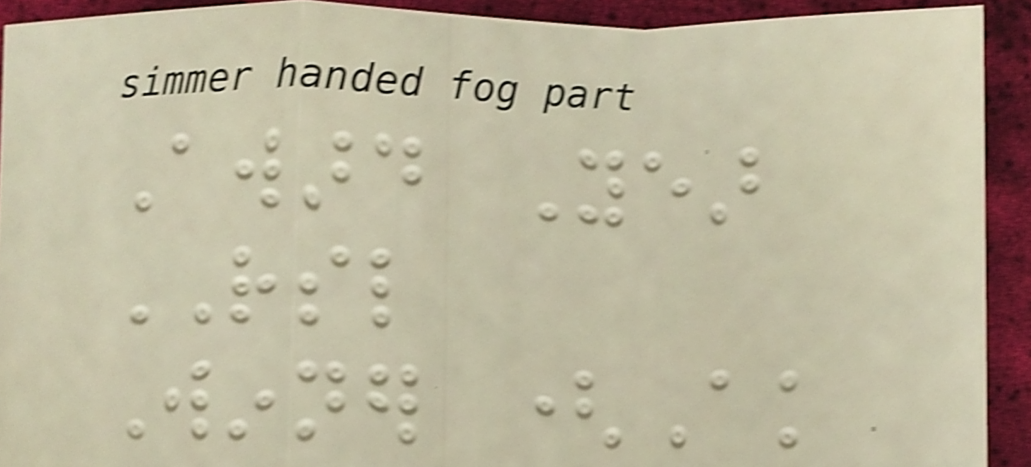Award Year
RSL
Winner (Ak
